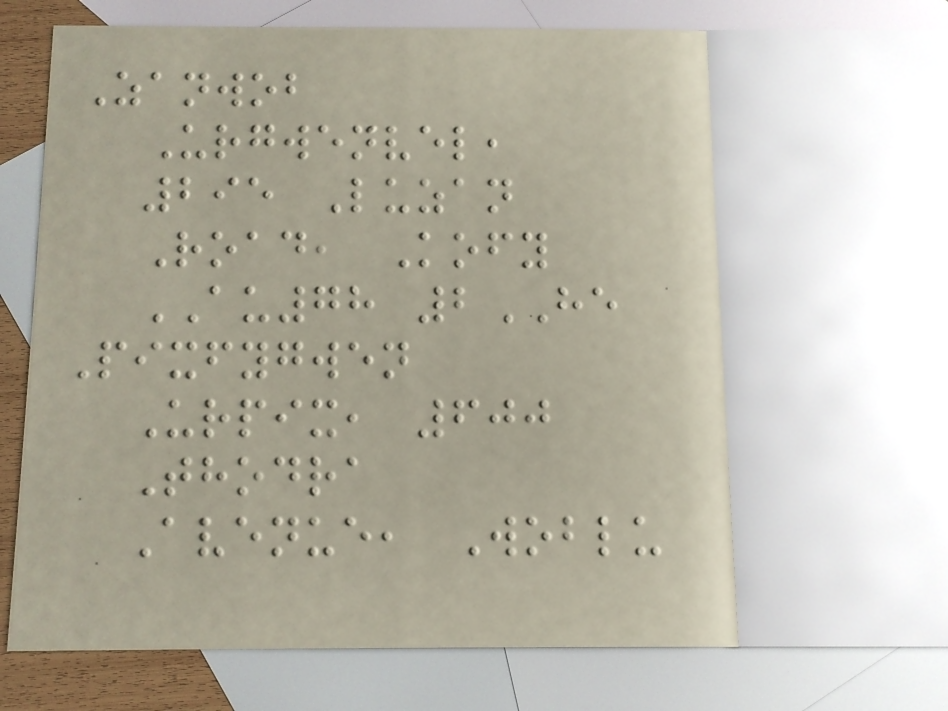Zanwob
Urgwenvel,
295 Luzan
Road, Kofy
AU78 2HE
Pixfygwen
Urpix, 600
Thodra
Avenue, Woblu
